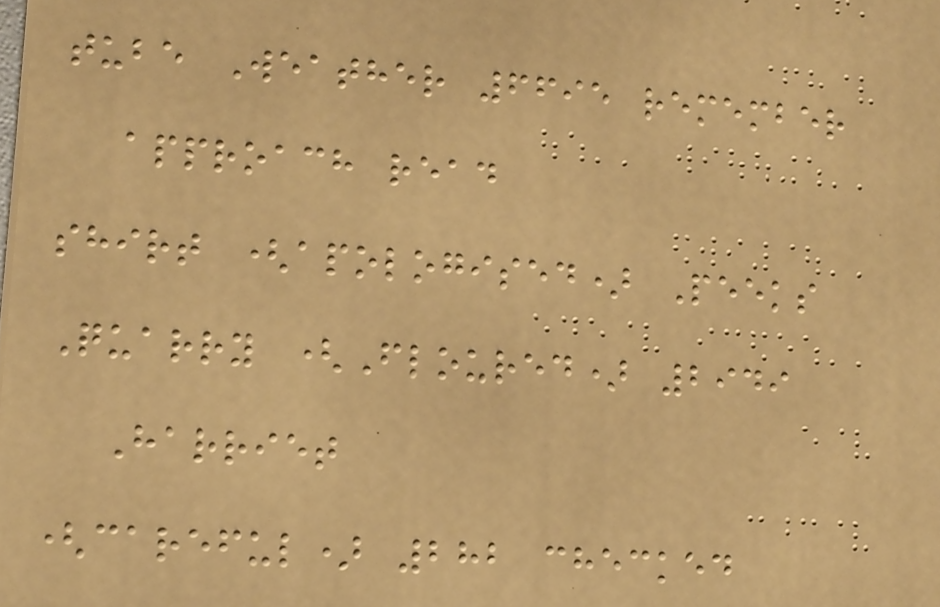tube Weather 6695 remember
approach read
shirt (apologised) Peeks
Quarry (Floured) 2949
Harriet
(careful) 282 checked
